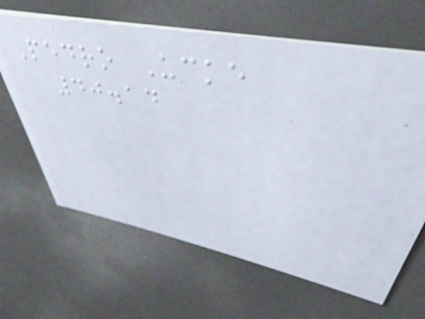Pedro Ucke
40.14
